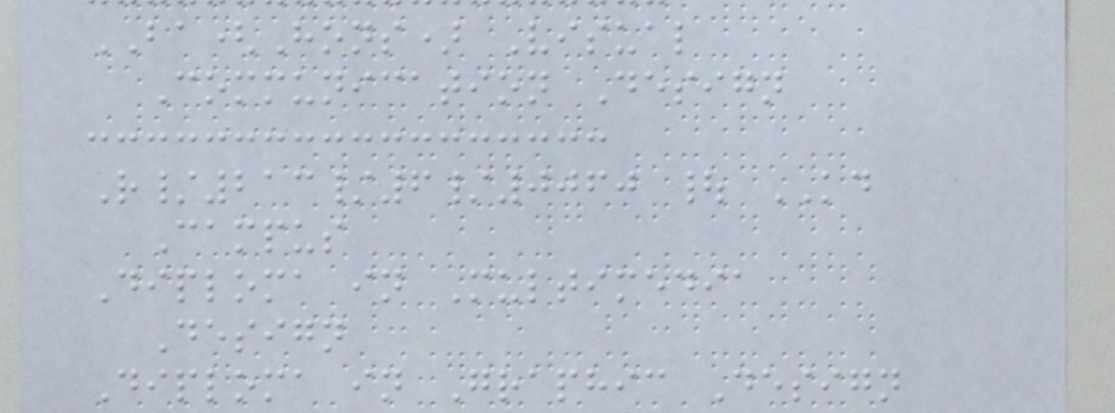BA(Hons) Visual
Communication Design
R/213/6/0060 | KD
Campus
Diploma in Multimedia
Design
Diploma in Graphic Design
